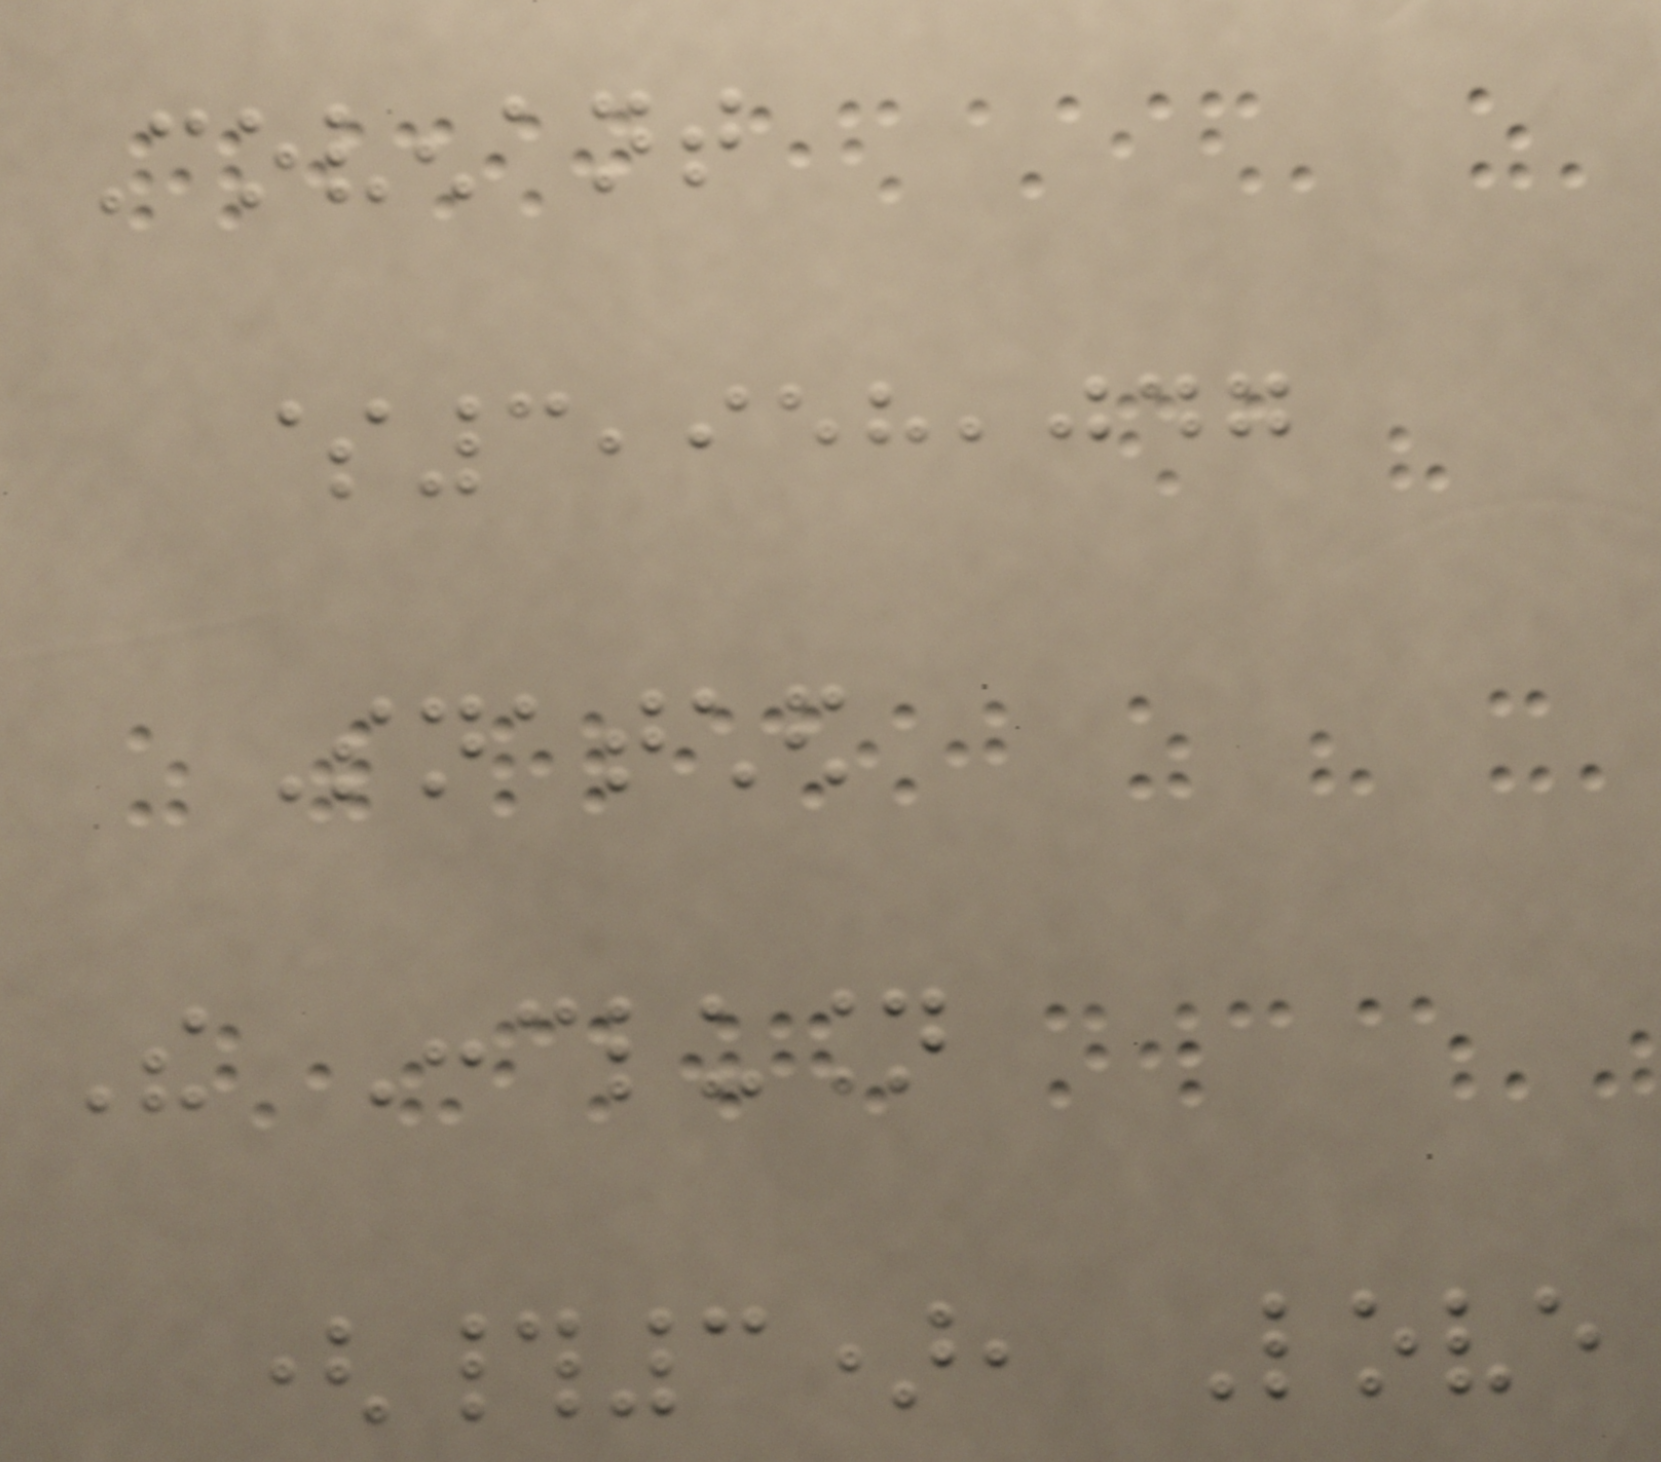Covenant
$3,958,047
Snatched
The Conclusion
(#3), Love
